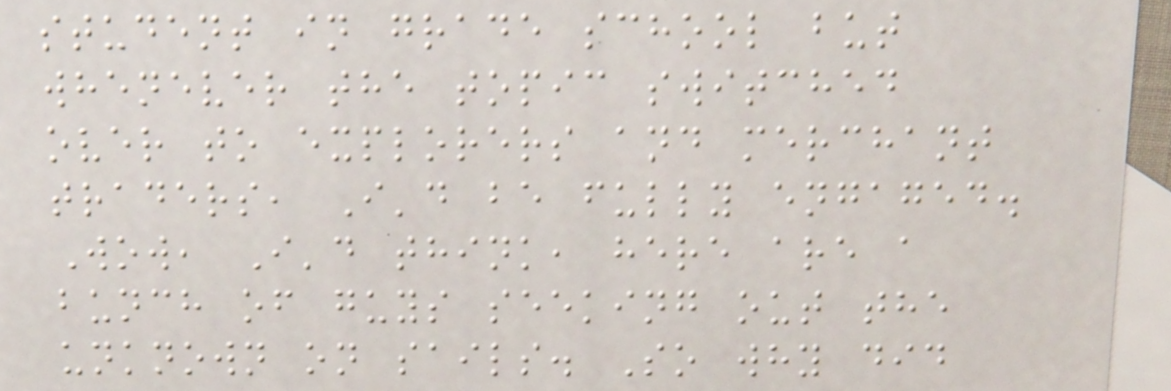student in grade school but
whenever the topic switched
over to explorers and merchant
traders, I'd be fully engaged.
Wow, I'd think, here are a
bunch of guys seeking out the
unknown on sails. So why did
